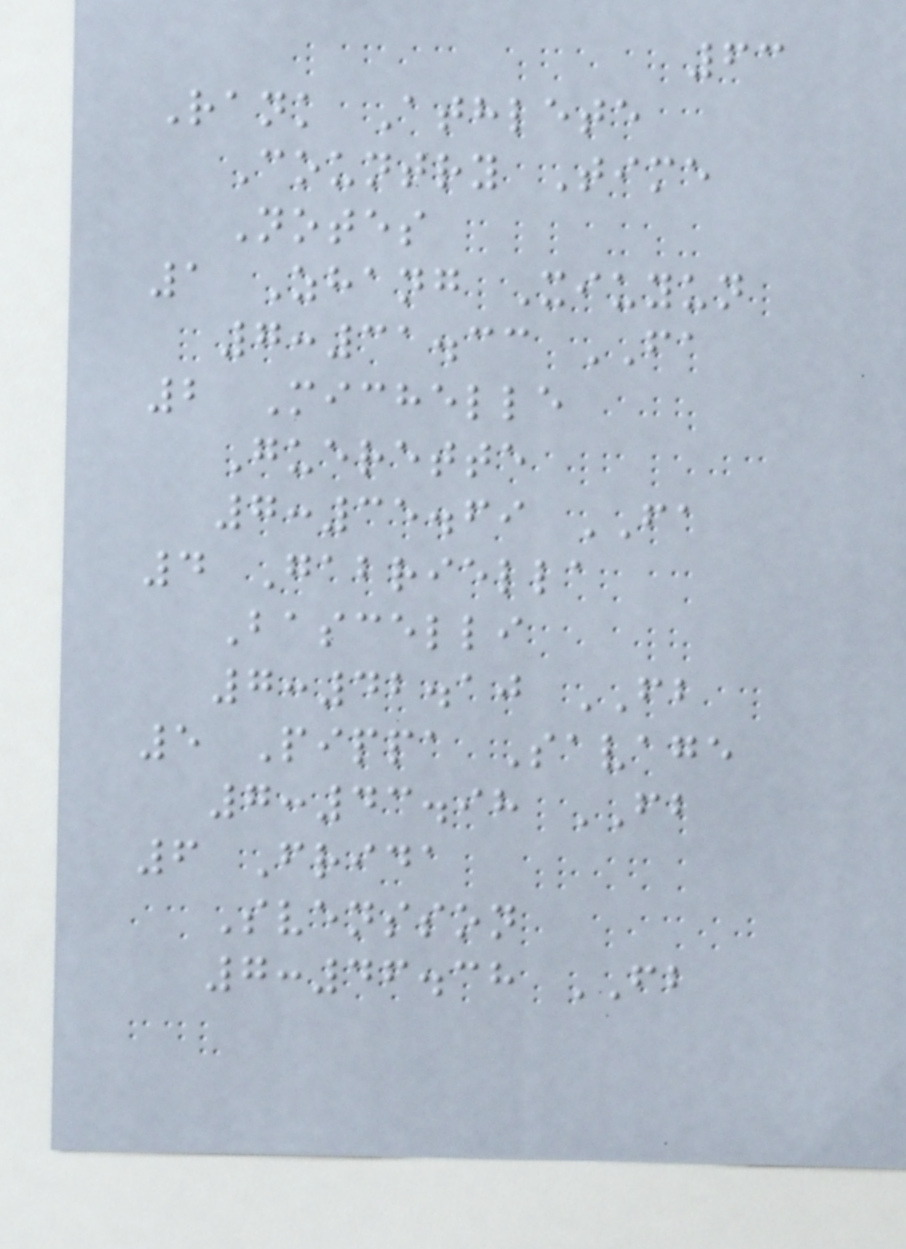63
Rank Athlete
Country Time
Notes
1 Zhang Xiuyun
7:31.33 FA
2 Michelle
Guerette
7:35.69 FA
4 Gabriella
Bascelli
7:42.10 FB
5 Pippa Savage
7:43.98 FB
6 Frida
Svensson
7:46.38 FB
